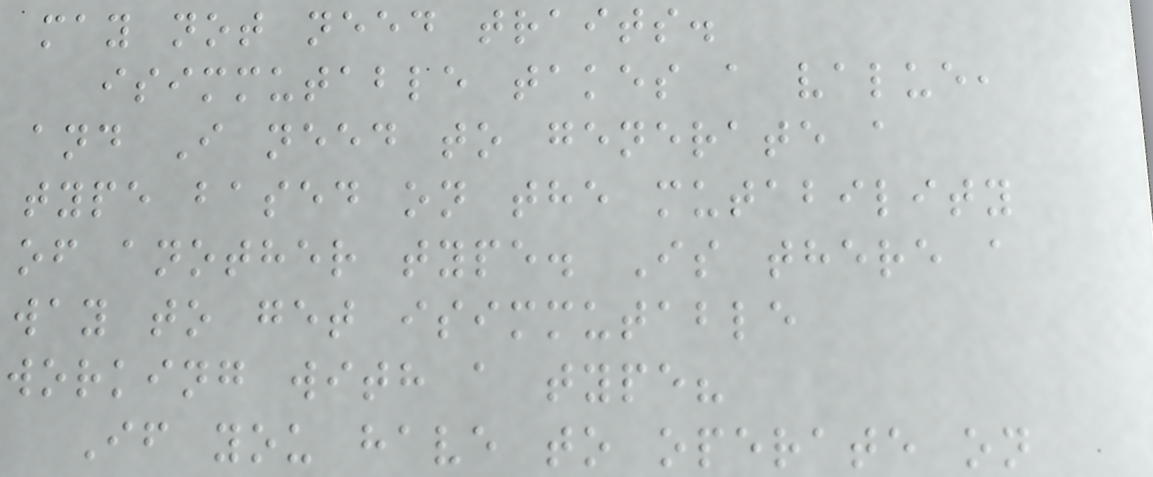may not need traits.
isimmutable takes a value,
and I need to generate a
type based on the mutability
of another type. Is there a
way to get isimmutable
working with a type?
If you have to operate on
